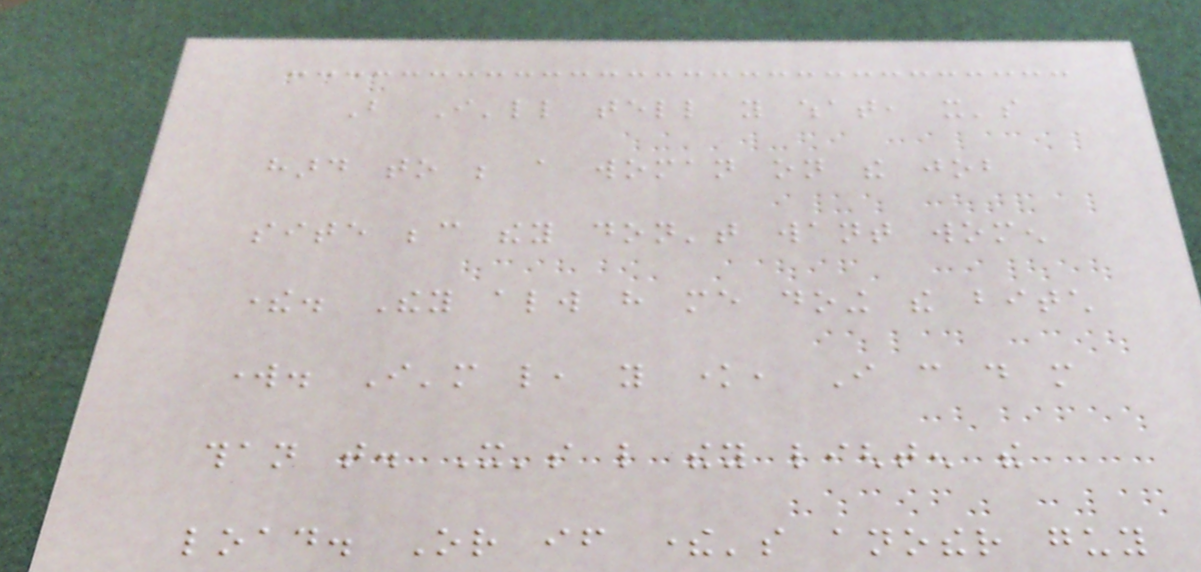But I'll tell you what, it's
hard to be a woman on the job
site because they don't want women
there. They always have me doing the bitch
work. I'm like, you know, I can do more
than that. It's like they lighten the
load. Or if there's another guy
